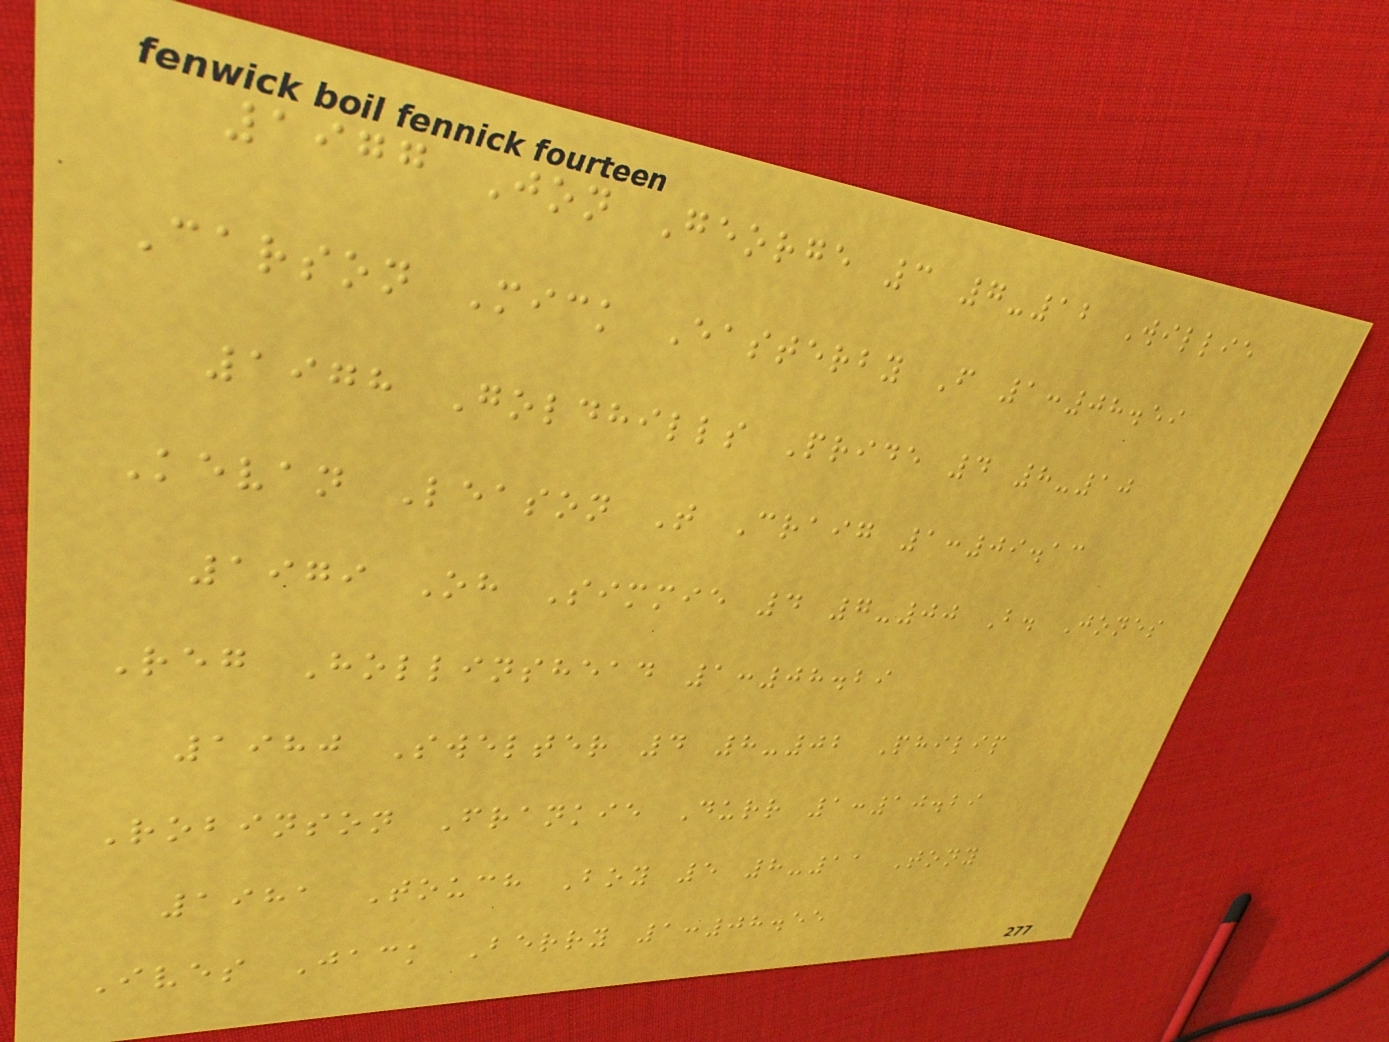1977 Jon George 3 7-12 Willie
Carson Mick Easterby F 1:08.59
1978 Goldhills Pride 4 8-10
Kevan Leason T Craig 1:09.13
1979 Oh Simmie 4 7-00 B. Jones
Reg Hollinshead 1:08.29
1980 Swelter 4 8-02 Philip
Robinson Frankie Durr 1:10.29
1981 Touch Boy 5 8-11 Tony
Ives Jack Berry 1:08.55
